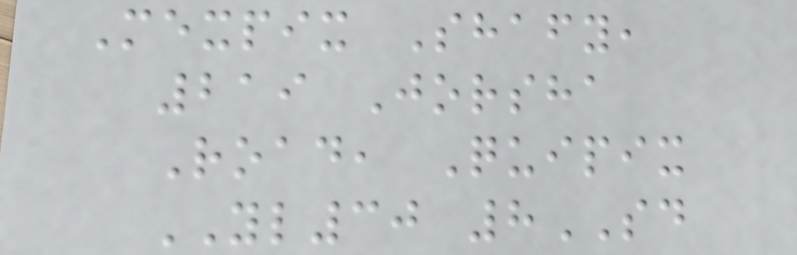Mexpix Shafy,
219 Jorsha
Road, Quipix
YL30 8SD
